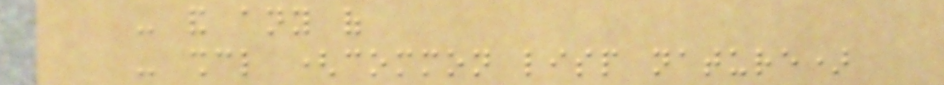- and any of
- shcl (common lisp nature)
